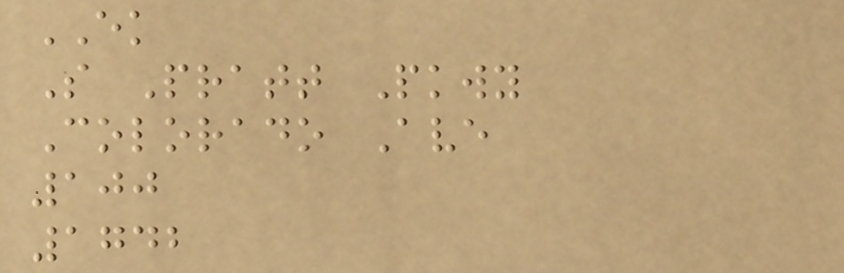EK
S Pratt Pkwy
Colorado Ave
100
1742
